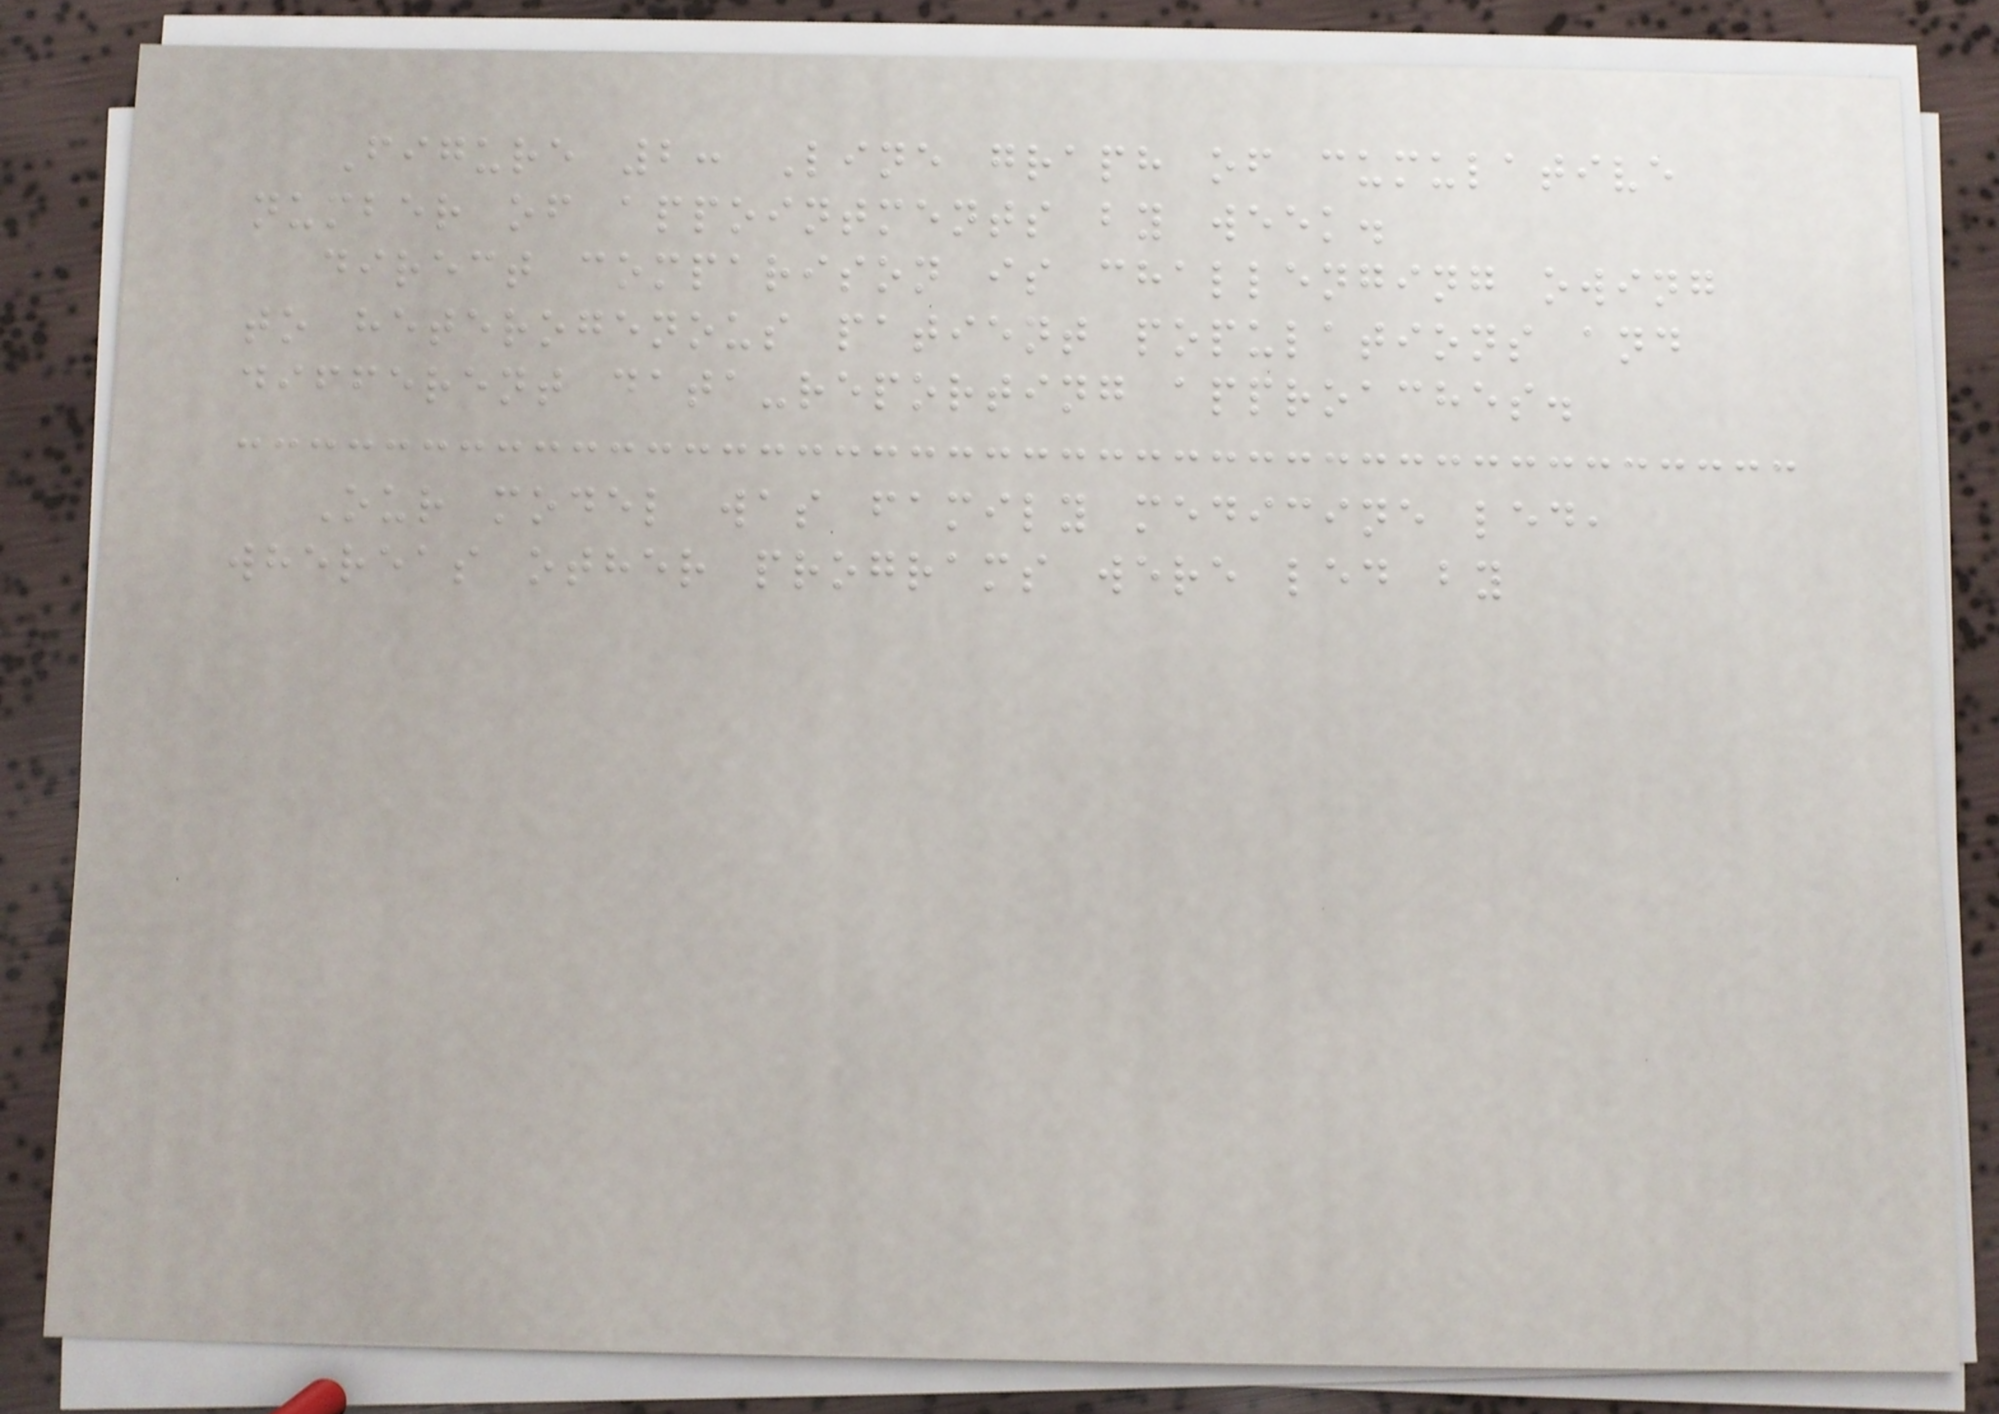Figure 2: Line graph of cumulative
number of appointments by week.
direct comparison is challenging owing
to heterogenous patient populations and
different data-reporting approaches.
Our model was family medicine led,
whereas other programs were led by
